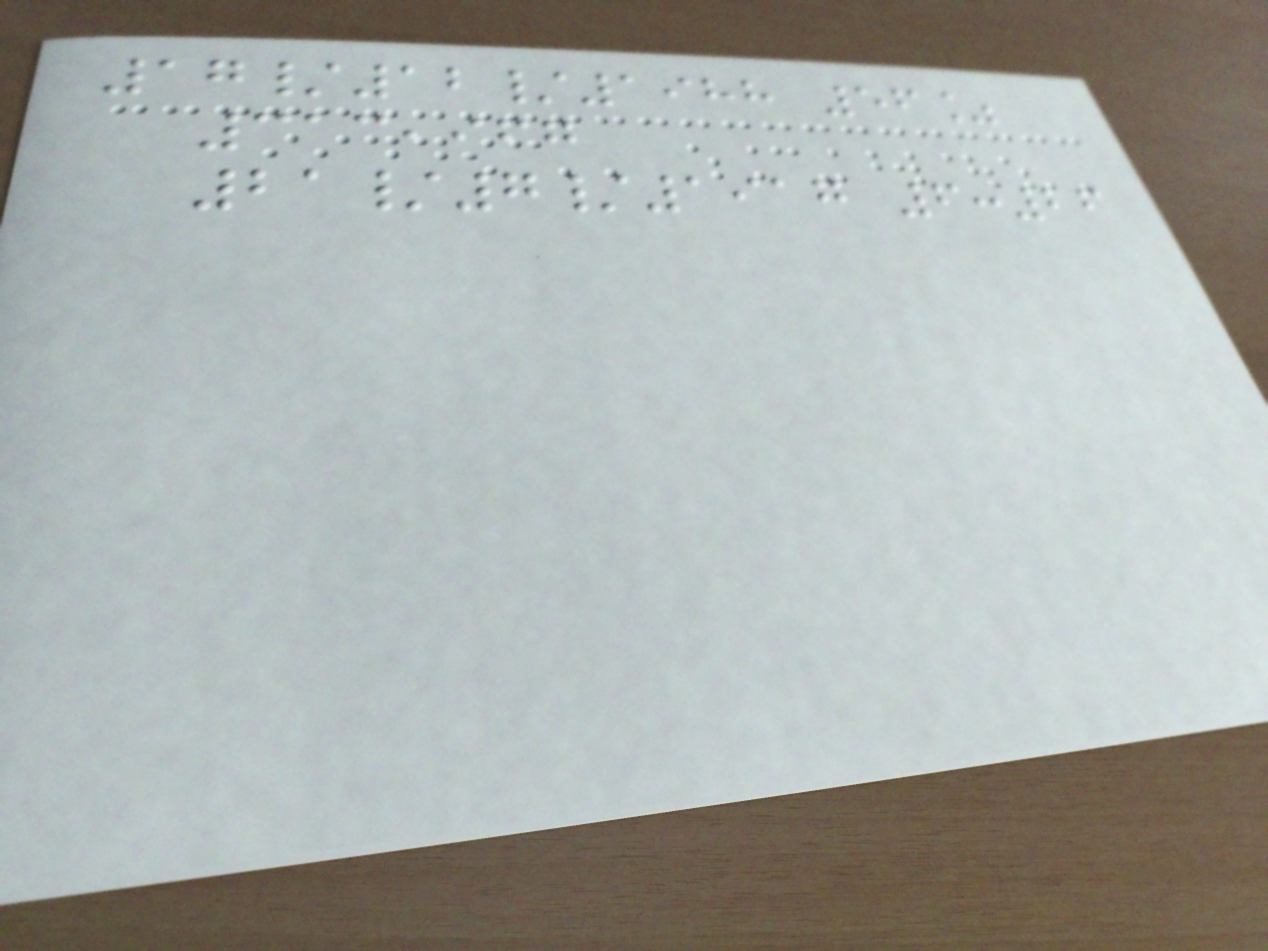17/12/1988 56%
313,967
21/7/1917 6:26
